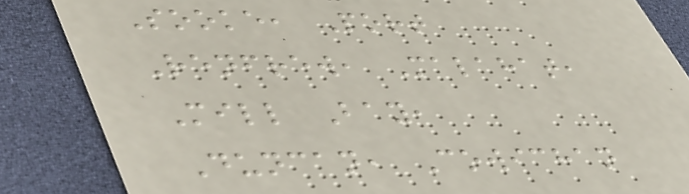Sooke, Port
Renfrew, Malahat,
Mill Bay,
Duncan, Cowichan
